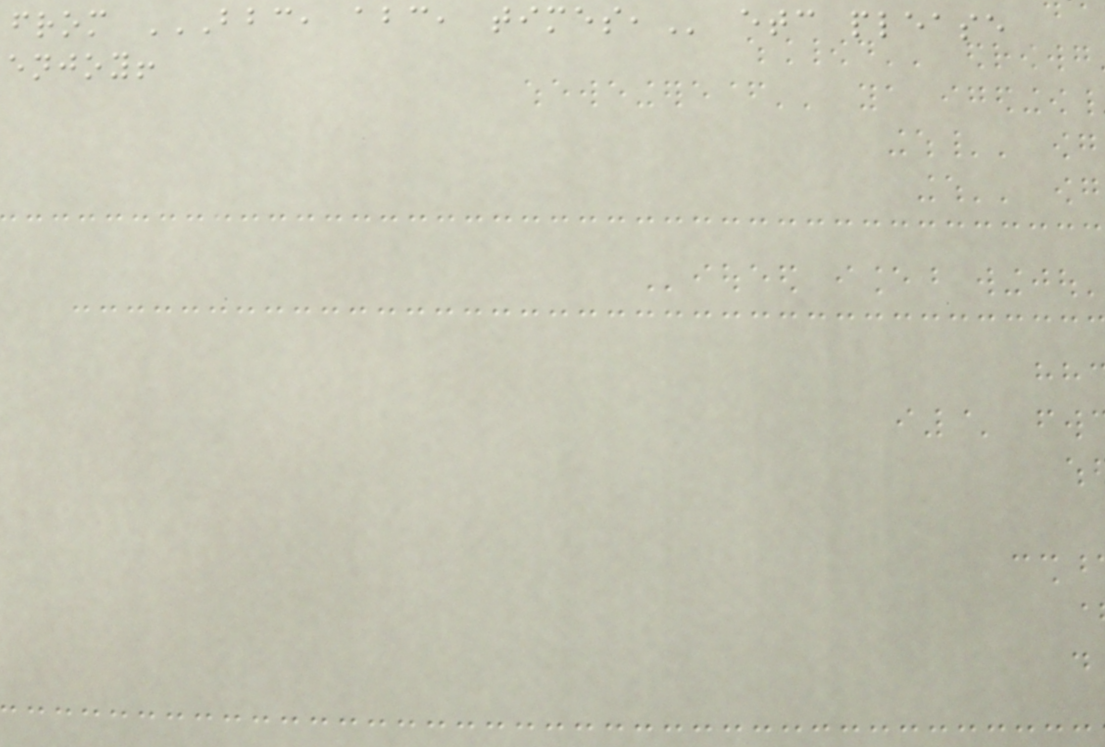from BBC, ABC, TIMES, etc please
enjoy!
